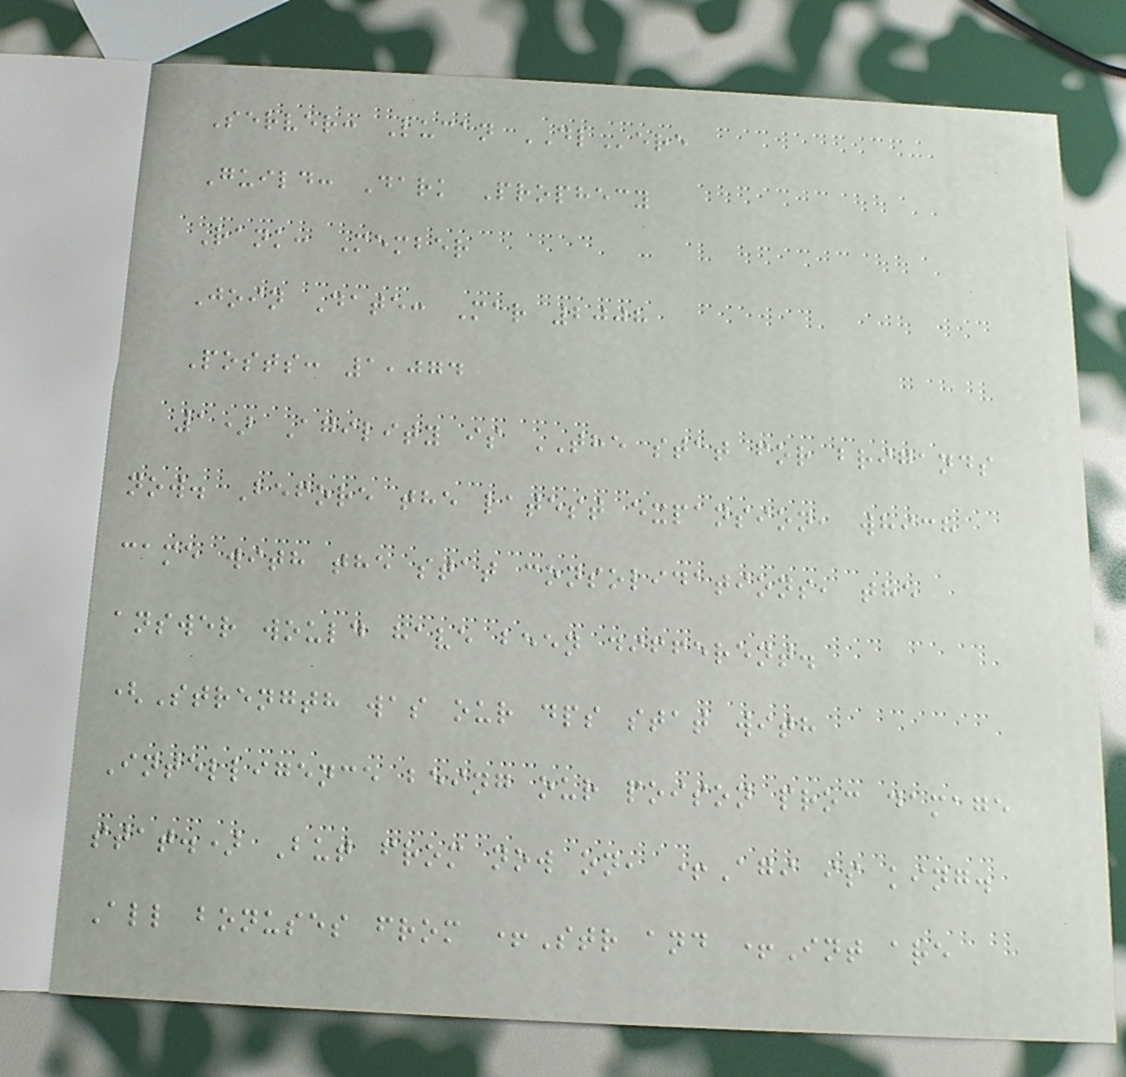Server: Lucan DLere
Guild: Dark Prophecy
Rank: Member
Join Date: Mar 2008
Posts: 1,074
1) Agility is THE stat for brigands
now. Before the latest expansion, which
came with the stat consolidations, the
answer would have been different.
(Strength was our dps stat with
Intelligence being our poison proc damage
stat.) But from now on, +Agi is king.
All bonuses from +Str and +Int are
